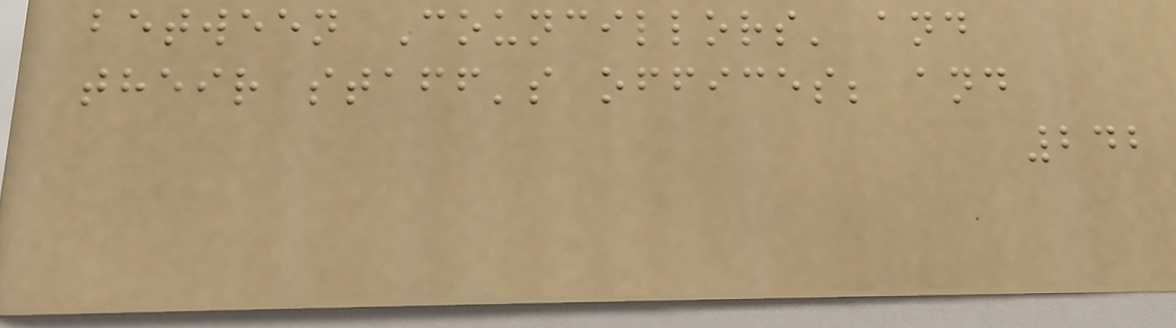between Councillors' and
their staff's offices; and
242
